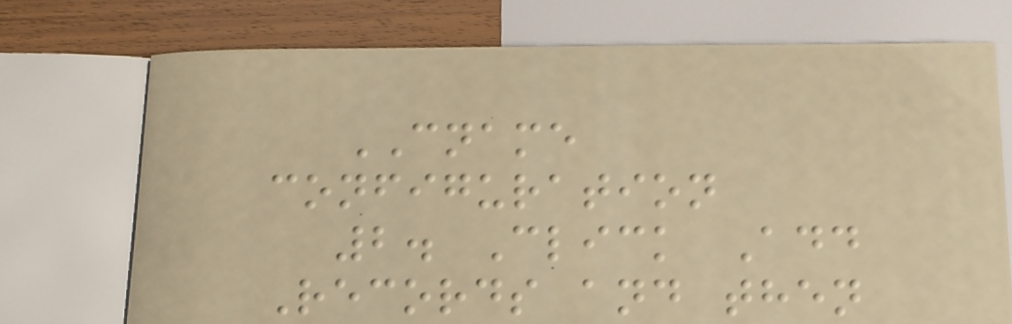CNAME
configuration
2. Click Add
Records and then
